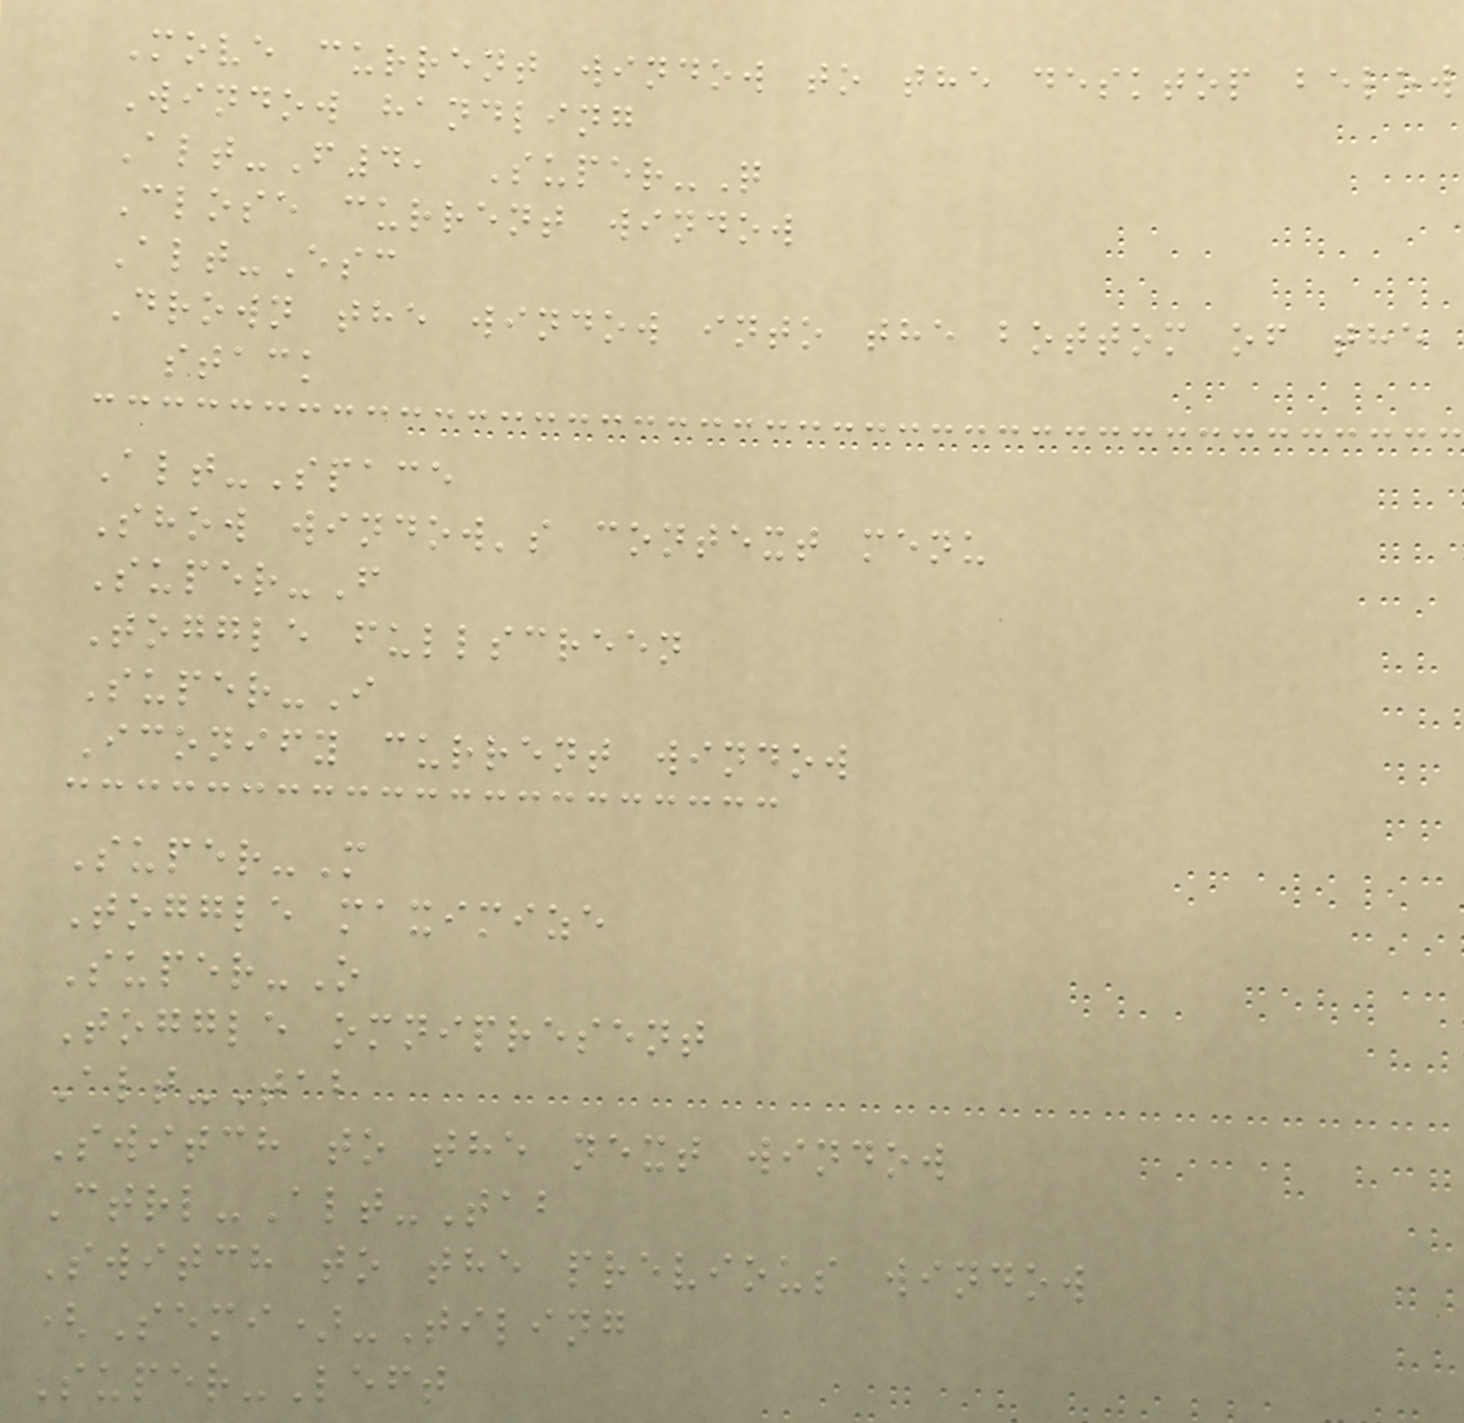Move current window to the desktop below
Window handling
Alt-F4, Super-Q
Close current window
Alt-Esc
Drown the window into the bottom of the
stack
Alt-Space
Show window's context menu
Super-F
Toggle fullscreen
Super-I
Iconify current window
Super-M
Toggle maximize
Super-O
Toggle omnipresent
Alt-Tab
Switch to the next window
Ctrl-Alt-Tab
Switch to the previous window
(Semi)-Tiling
Super-Left
